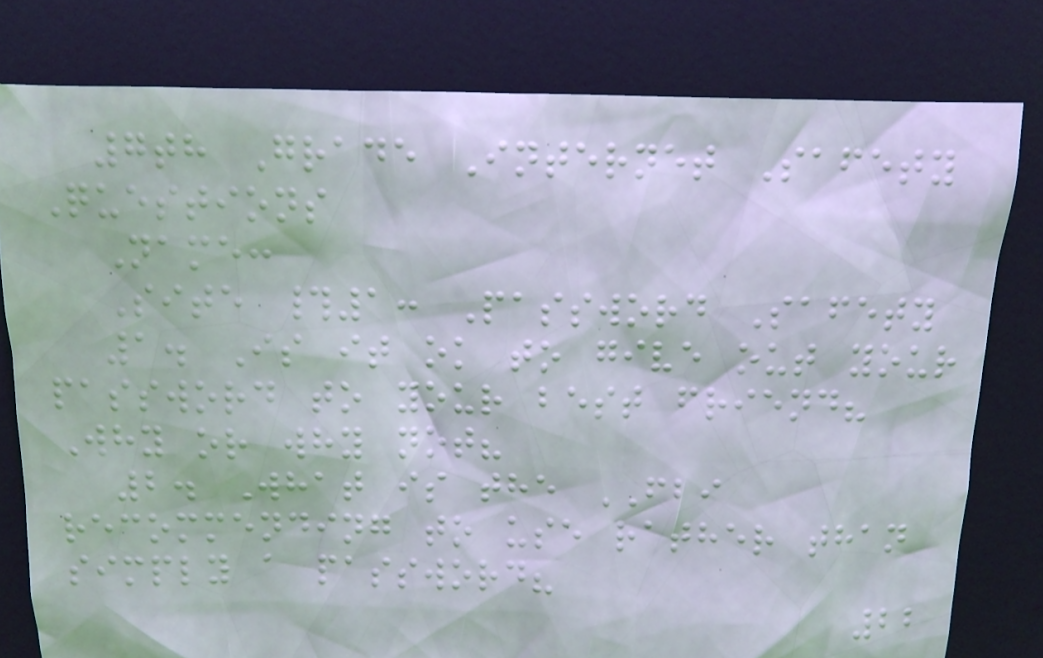7th Grade Internet Safety
Questions
Name:
Site #1: Password Safety
1. Is it ok to give out your
password to your best friend?
Why or why not?
2. What is the FBI
recommending to use rather than
simply a password?
22
